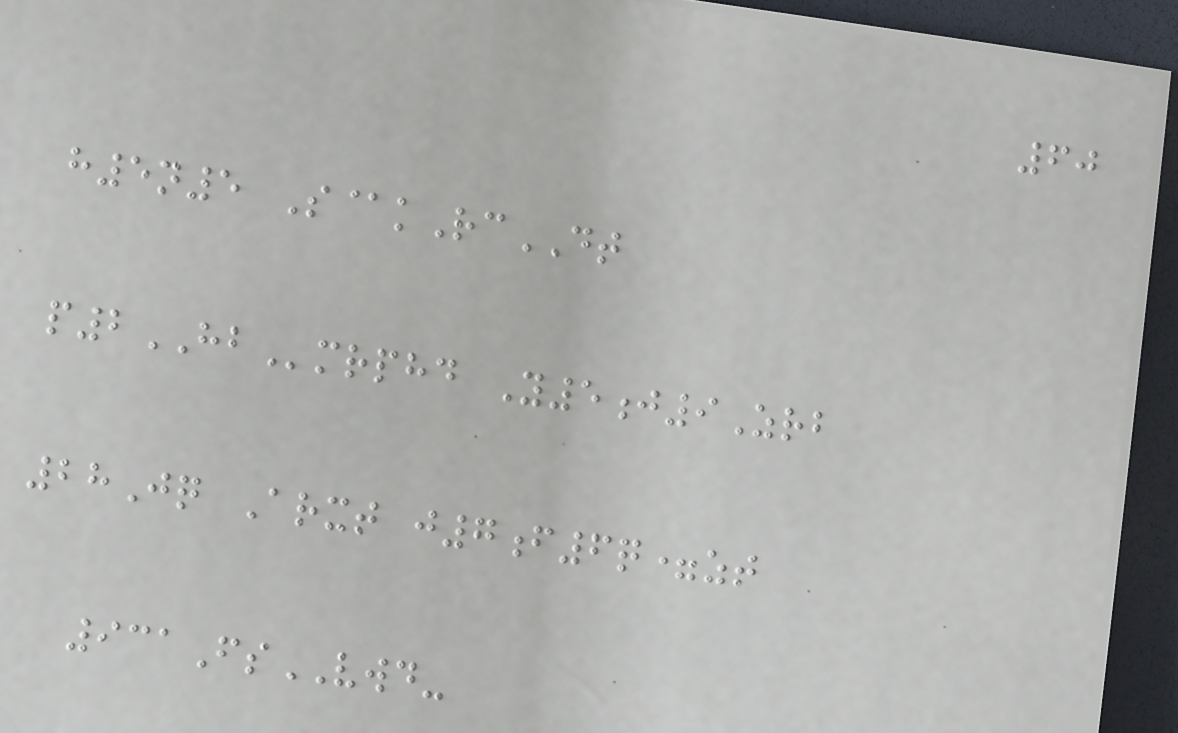60
h5n5 S@kRcDT
p2HBmrphd Y5j9Zrb
28Jq Arxt j7f6q=zt
931FsVWD-
